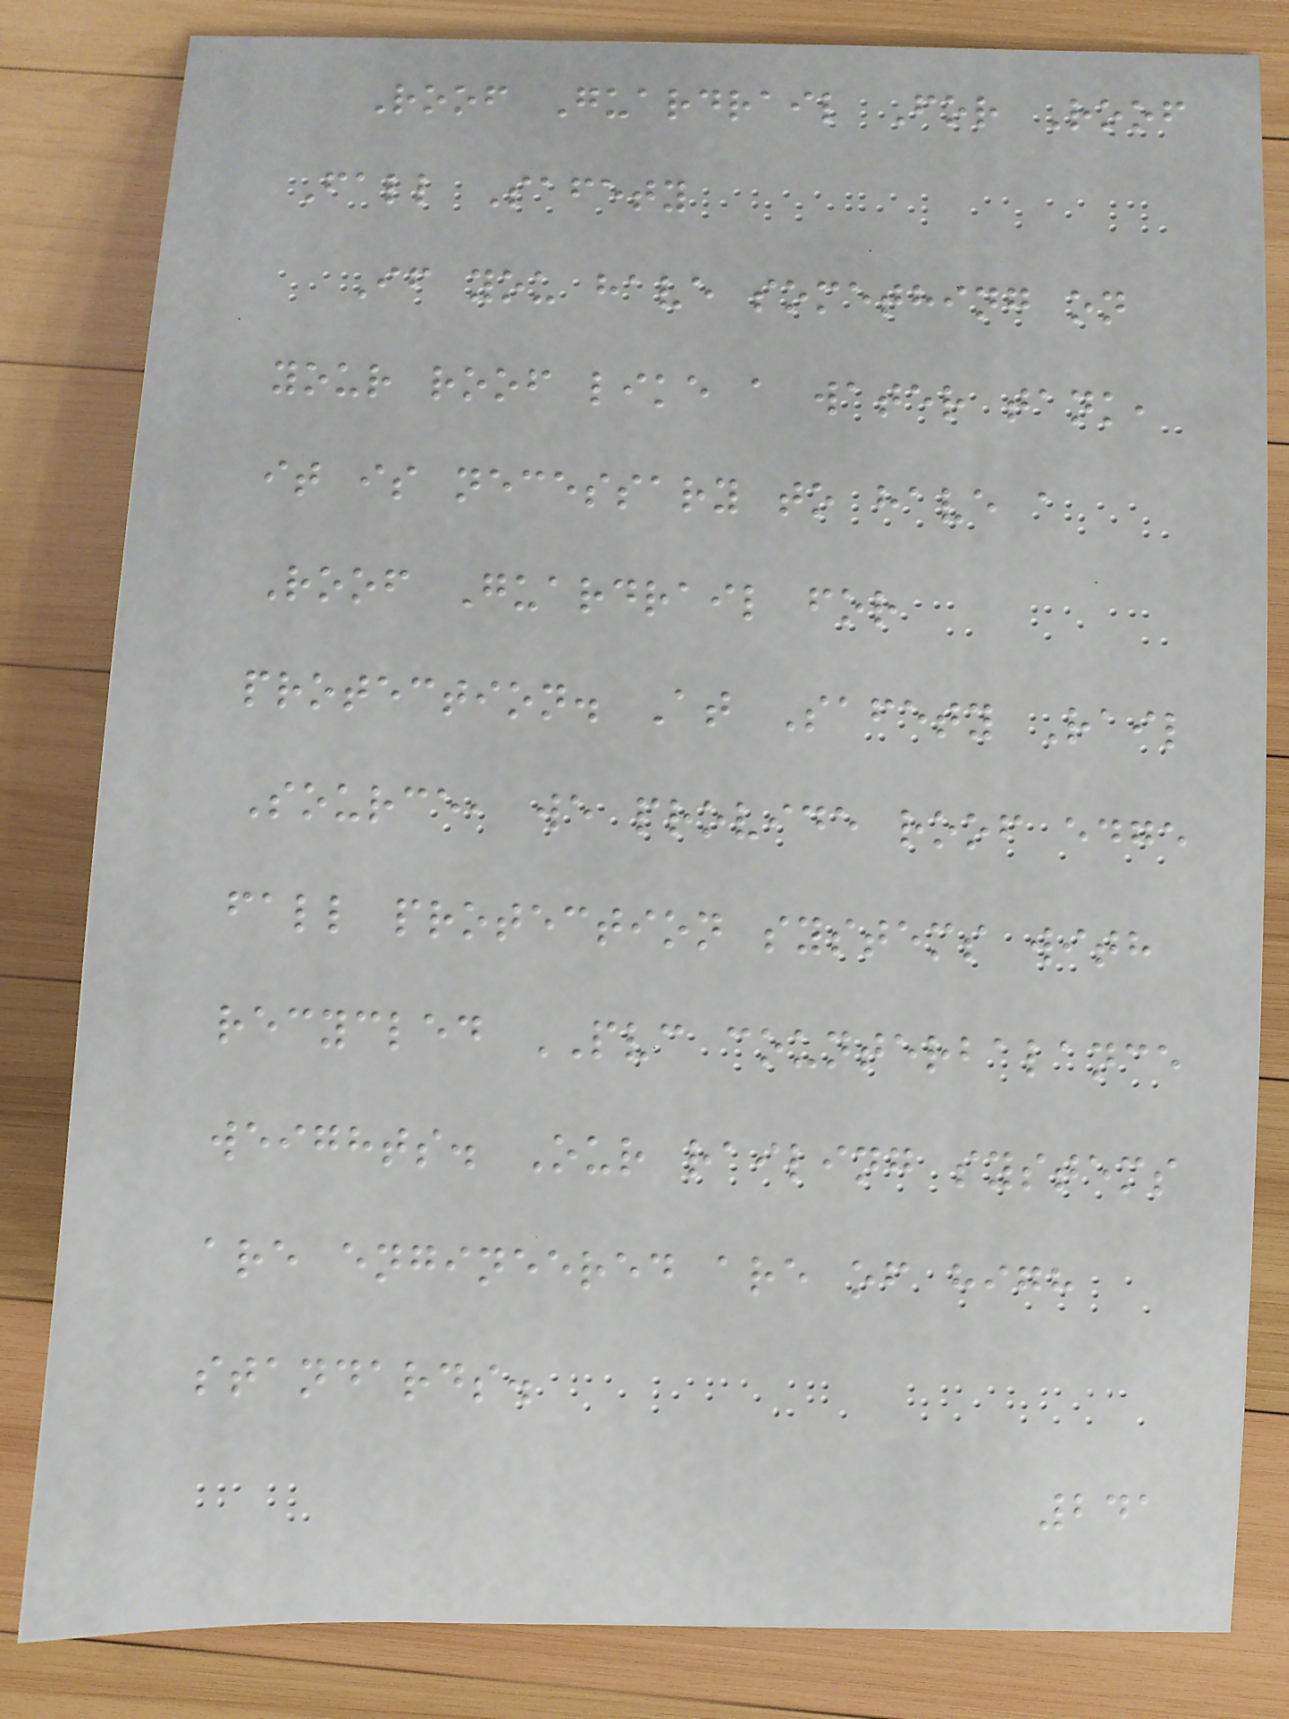Roof Guardrail For Roof
Fall Safety
If you have something on
your roof like a water tank,
it is necessary to have a
Roof Guardrail for
protection. At Safety Rail
Source, we provide roof edge
fall protection systems with
recycled PVC counterbalance
weights. Our railing systems
are engineered are of high
standards.
241
